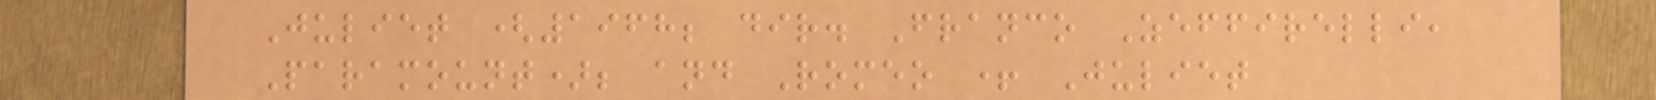Juliet (1968; dir. Franco Zeffirelli,
Paramount); and Romeo + Juliet
